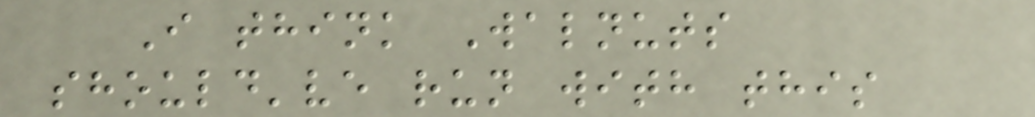I think Walnuts
should've run with this
